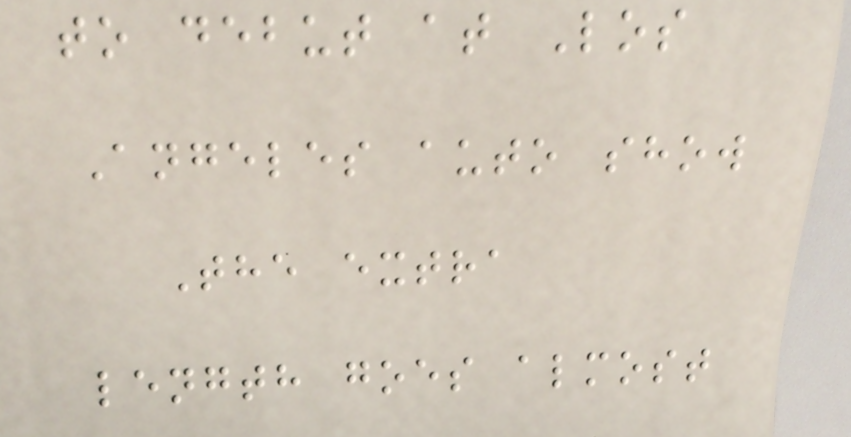to debut at Los
Angeles auto show
The extra
length goes almost
